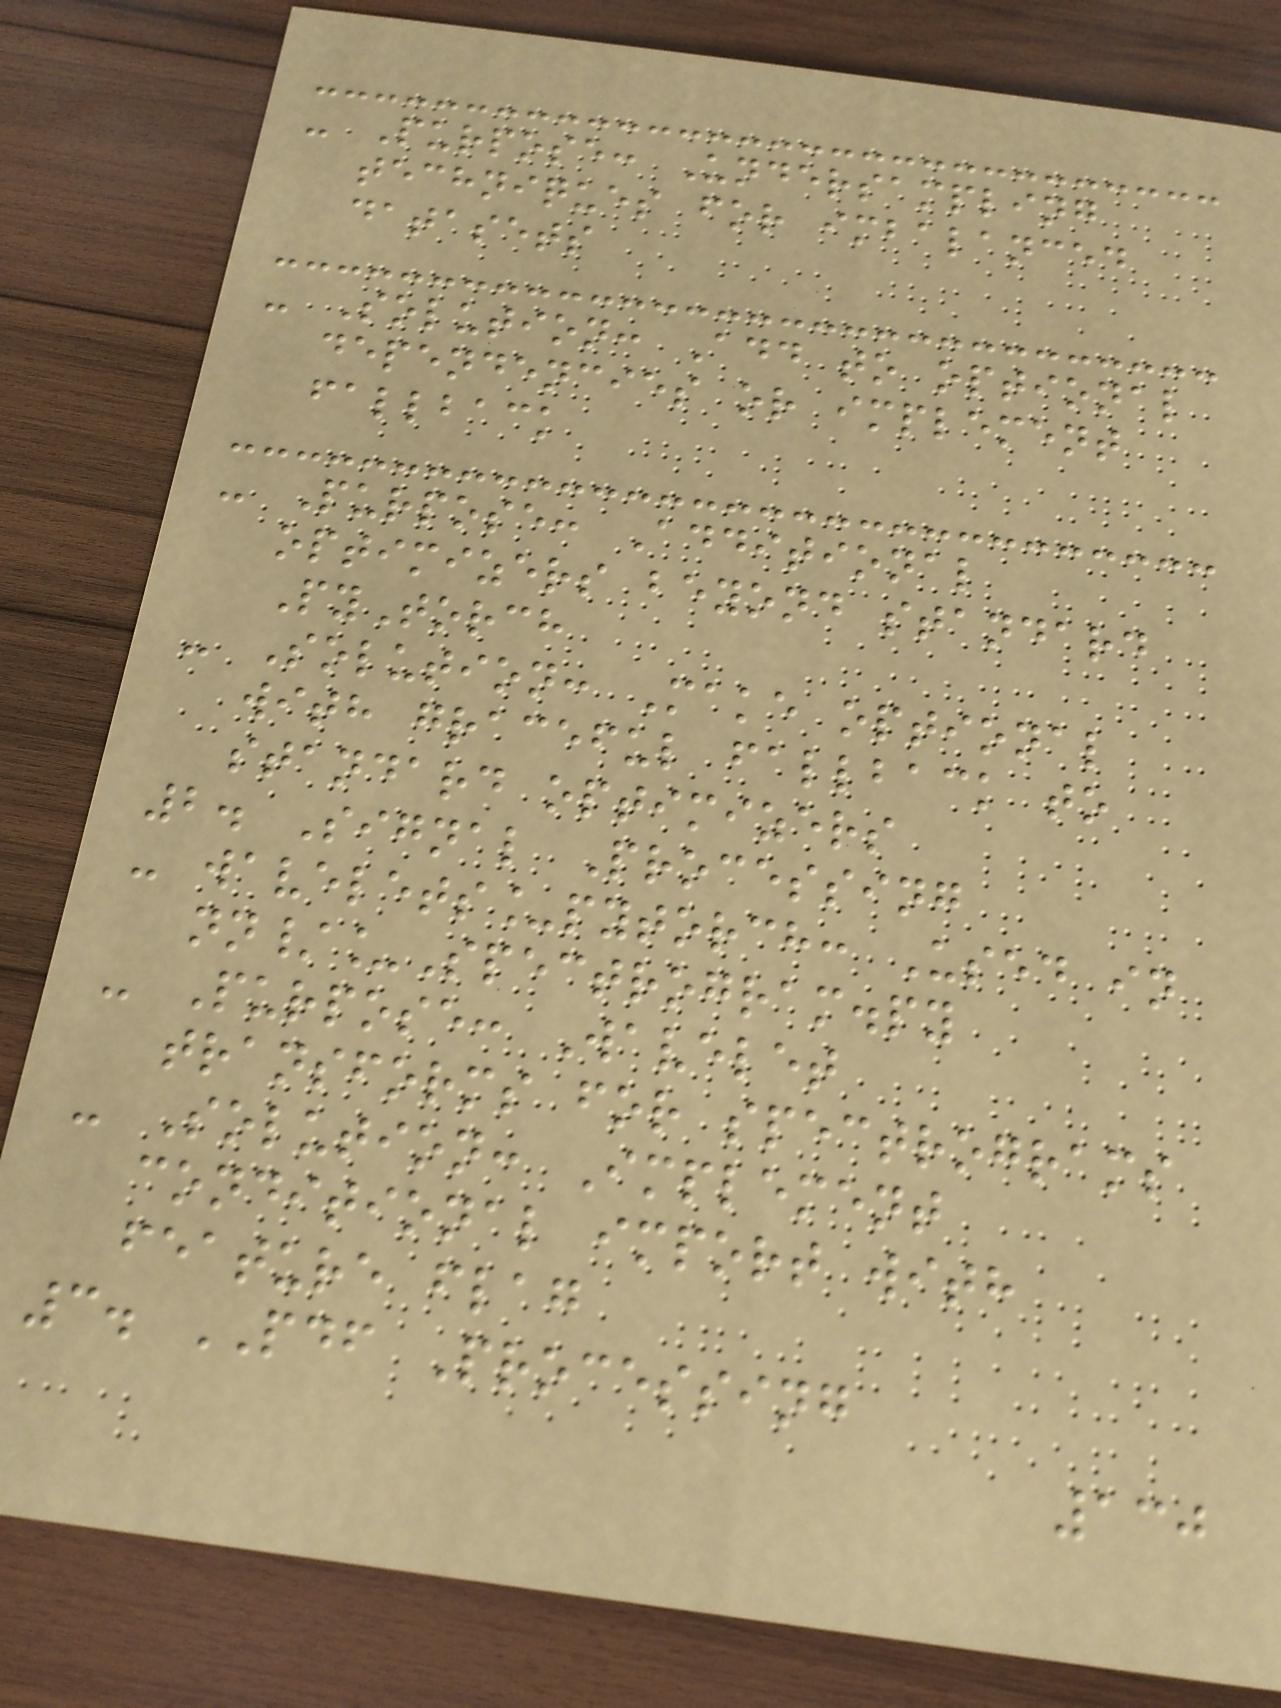- Purpose: Undersampling
techniques for imbalanced
datasets
- Solution: Add to optional
dependencies or implement
fallback
- Purpose: Additional
optimizers beyond standard
PyTorch
- Solution: Make optional
with graceful fallback to
standard optimizers
2. Signal Processing
- wavelets_pytorch: Used in
nn/_Spectrogram.py
- Purpose: Wavelet
transforms for spectrograms
- Solution: Implement
conditional import with
feature flag
3. PDF Processing
130
